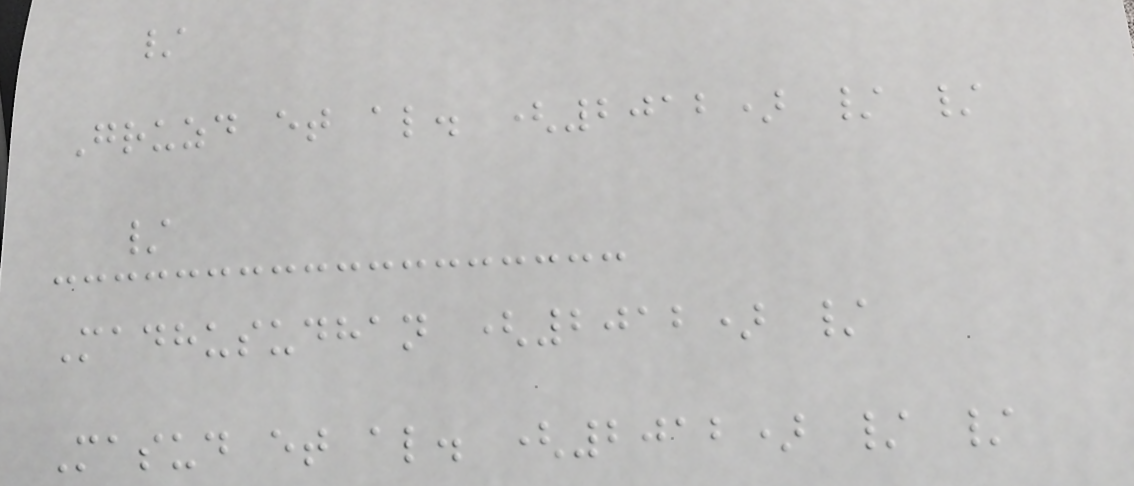/
Gruzd et al. (2012) / /
/
Madhusudhan (2012) /
Masud et al. (2012) / /
